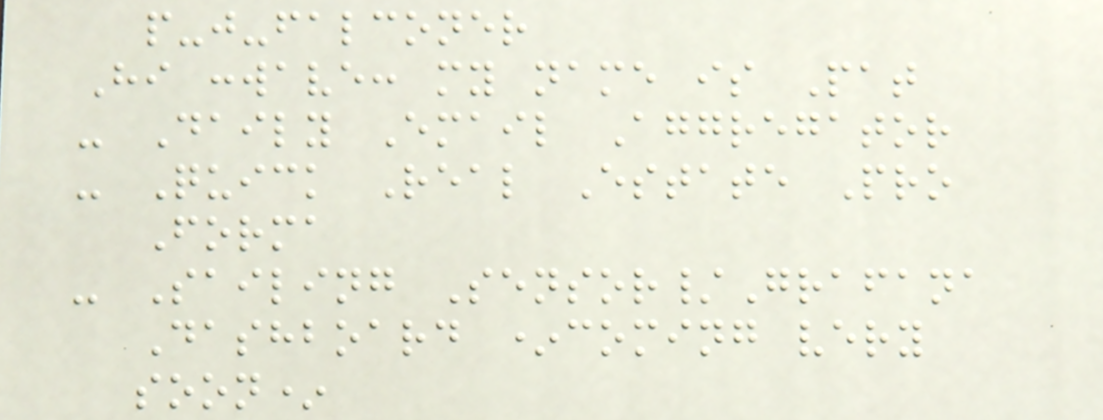p-j-falconer
Hi :wave: my name is Pat
- Daily Email Aggregator
- Quick Real Estate Pro
Forma
- Sailing Sensor/Grafana
Dashboard *coming very
soon*
